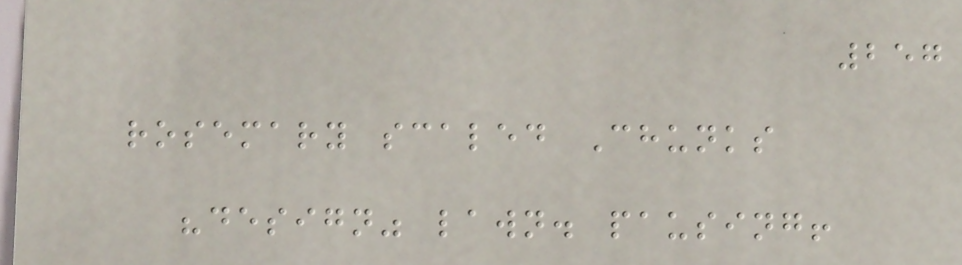257
rosemary scaled Chunks
"design" lawn. pausing!
